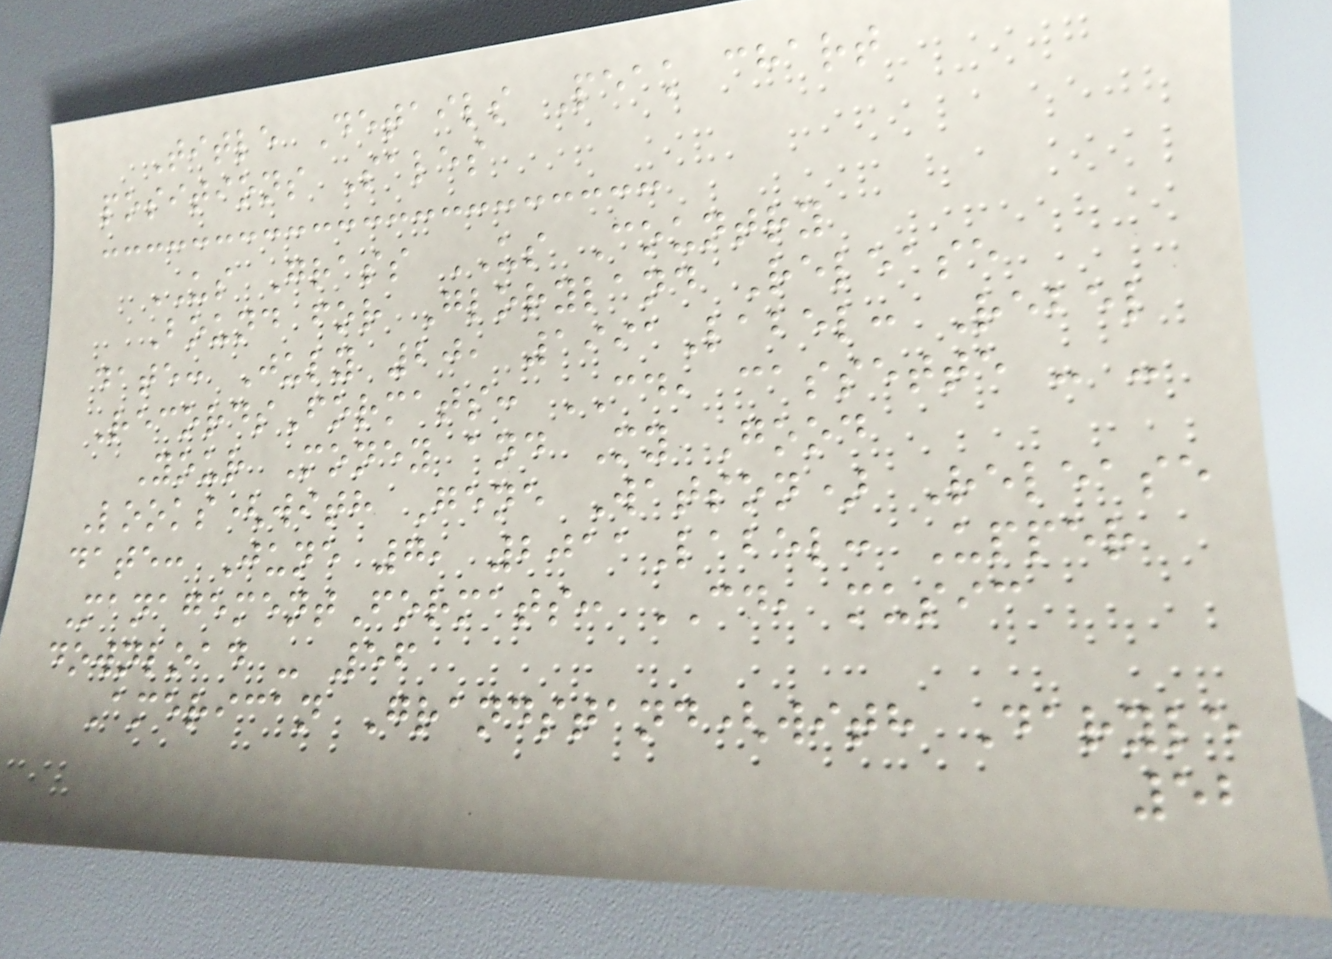Title Details Peak chart
positions Sales
US Grass US Country
Bound for Gloryland Release
date: July 20, 1991Label: Rebel
RecordsFormats: CD, cassette - -
Your Money and My Good
Looks(with Gene Watson) Release
date: June 7, 2011Label: Upper
ManagementFormats: CD, music
download - 56
American Grandstand(with Daryle
52
